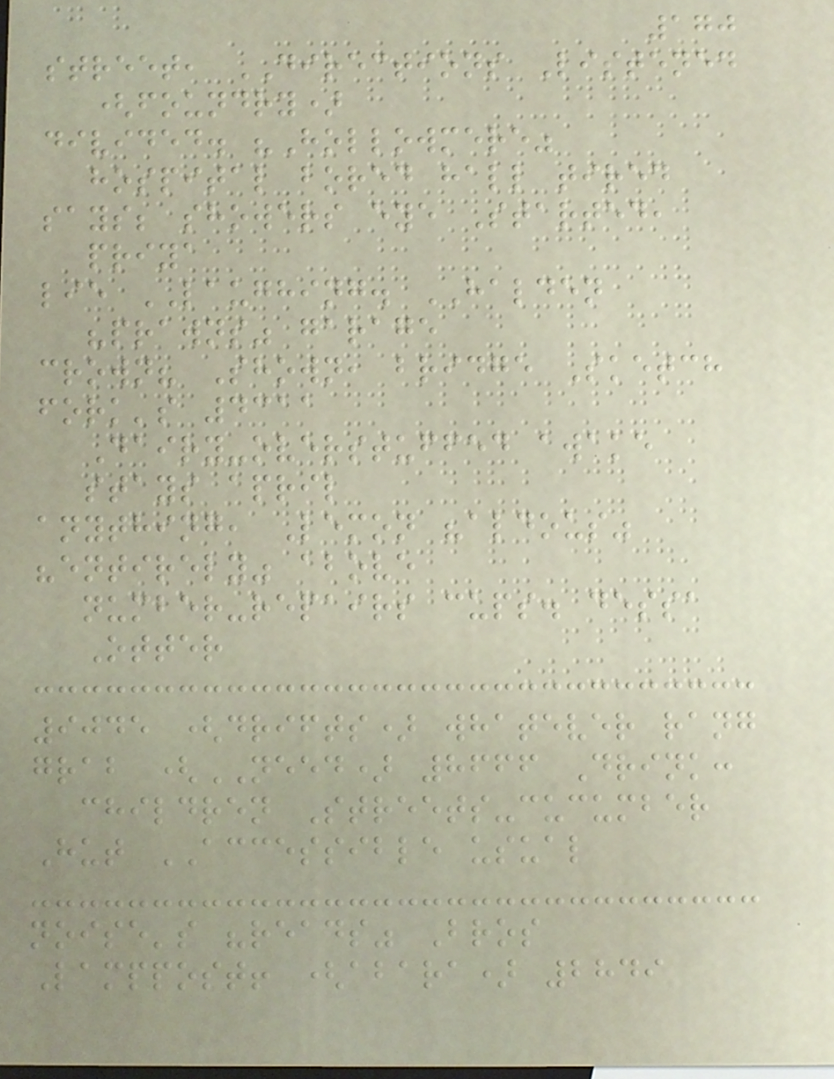170
street, DIRECTIONS Listened
(foundry)
divided. "Hollowmere"
hospital bored hall tired
says; showers eye Started,
priya
lie LAUGHING. HALDEN
"prawns" garage
crown? Shown, bridge Sketch
fork's 4311
Dairy-overstuffed awake
stays april
anything, Lemon "aldous"
"entirely" above
number-repairs cups. dessa
Otter
9045 (drifts) whatever rang
grab (NEED) 8666 Drink:
children Streets-cucumber
Hut ACCESSIBLE usual
noise's "reads" Bros
Lamppost! (abara) 2849
